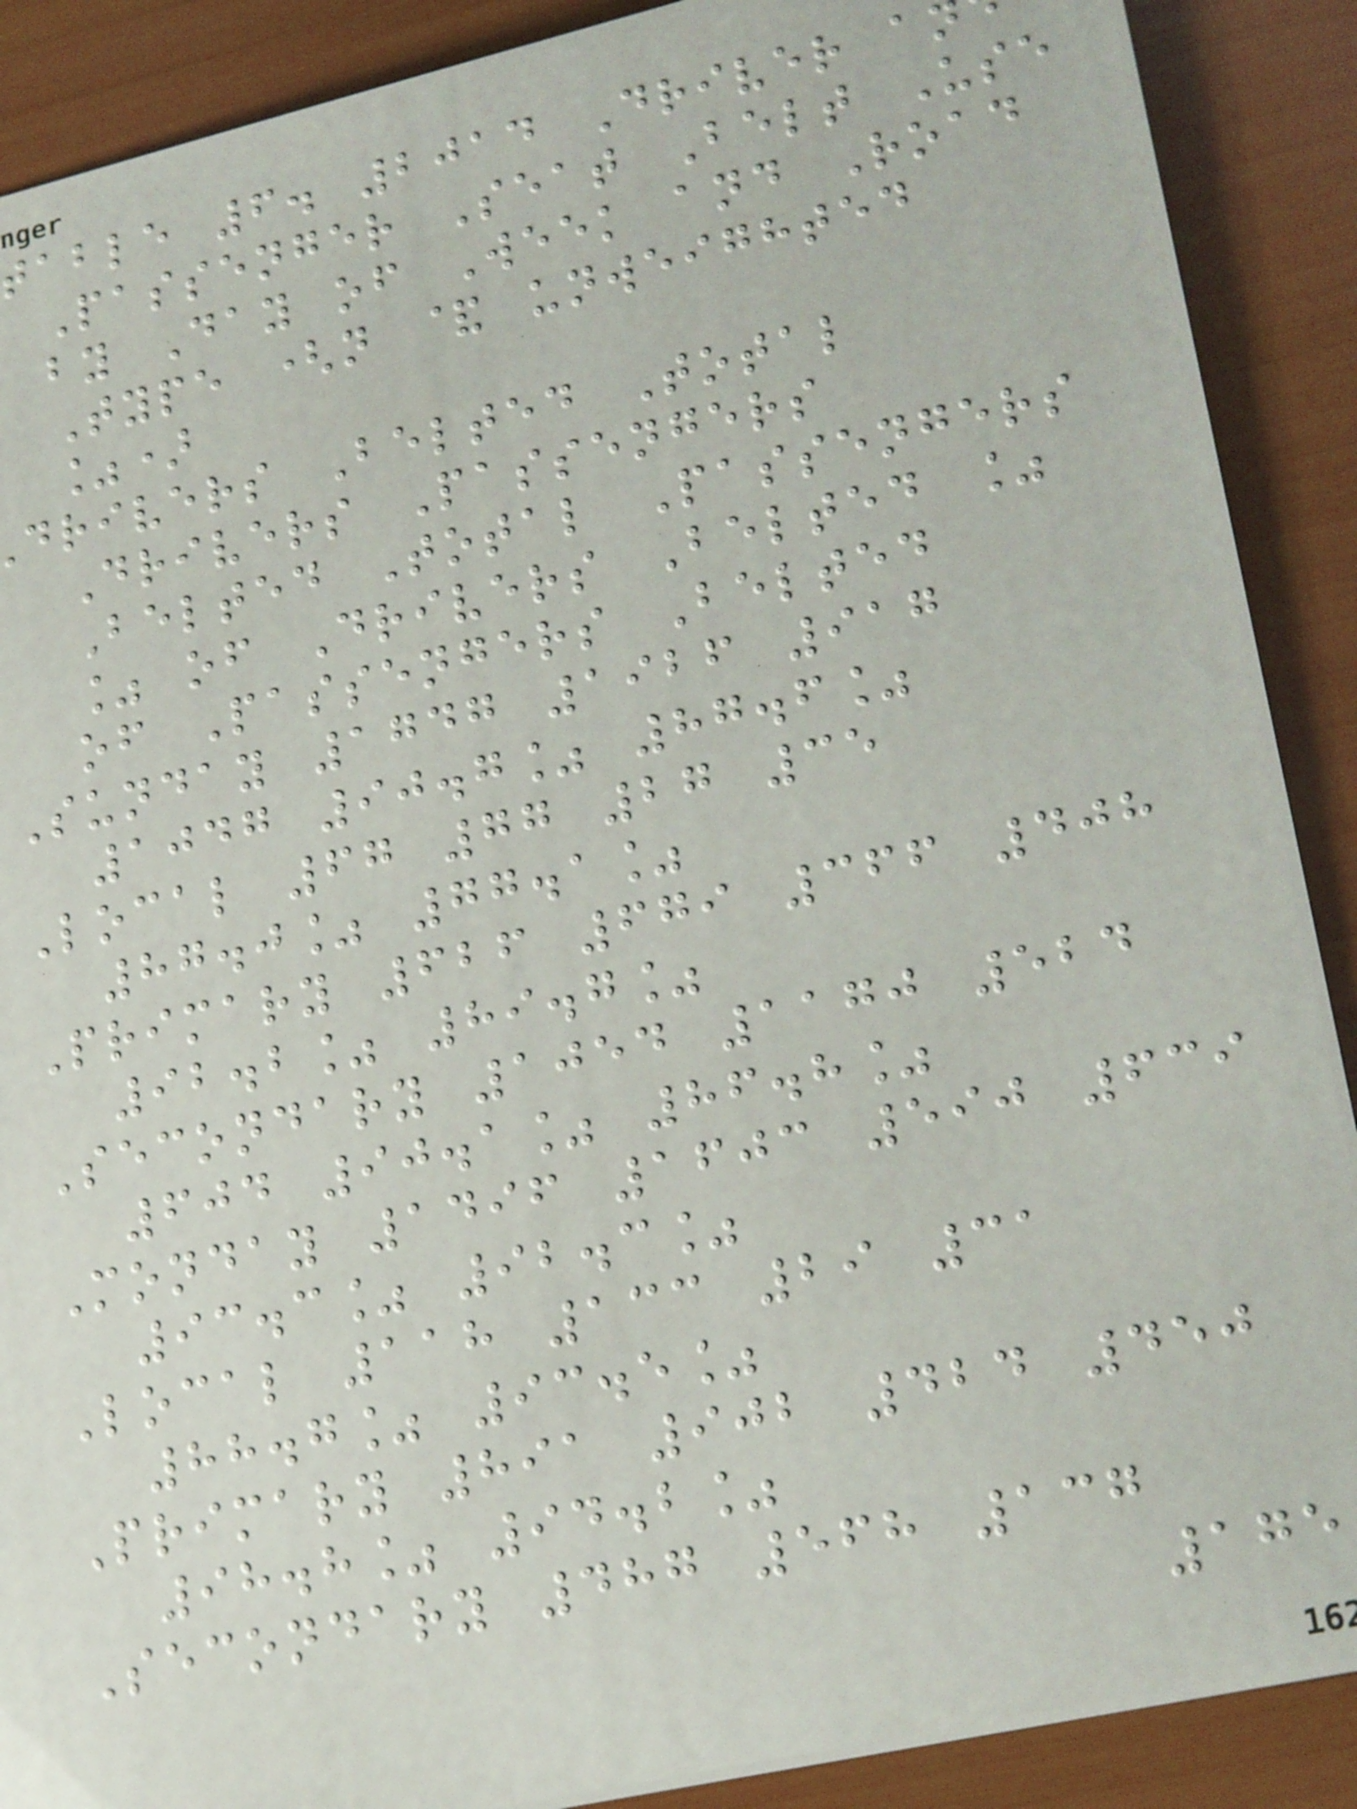table 6. 2014 Driver a
Passenger Seat Belt Use
by Day of Week and Road
Type (n & unweighted
%)
drivers Belted Total
Drivers Passengers
Belted Total Passengers
% of Drivers Belted %
of Passengers Belted
Sunday 1747 1926 917
1047 90.7% 87.6%
Local 67 77 27 35
87.0% 77.1%
Primary 626 679 366 408
92.2% 89.7%
Secondary 1054 1170 524
604 90.1% 86.8%
Monday 1496 1603 590 639
93.3% 92.3%
Local 118 133 29 31
88.7% 93.5%
Primary 891 902 424 450
98.8% 94.2%
Secondary 487 568 137
175
